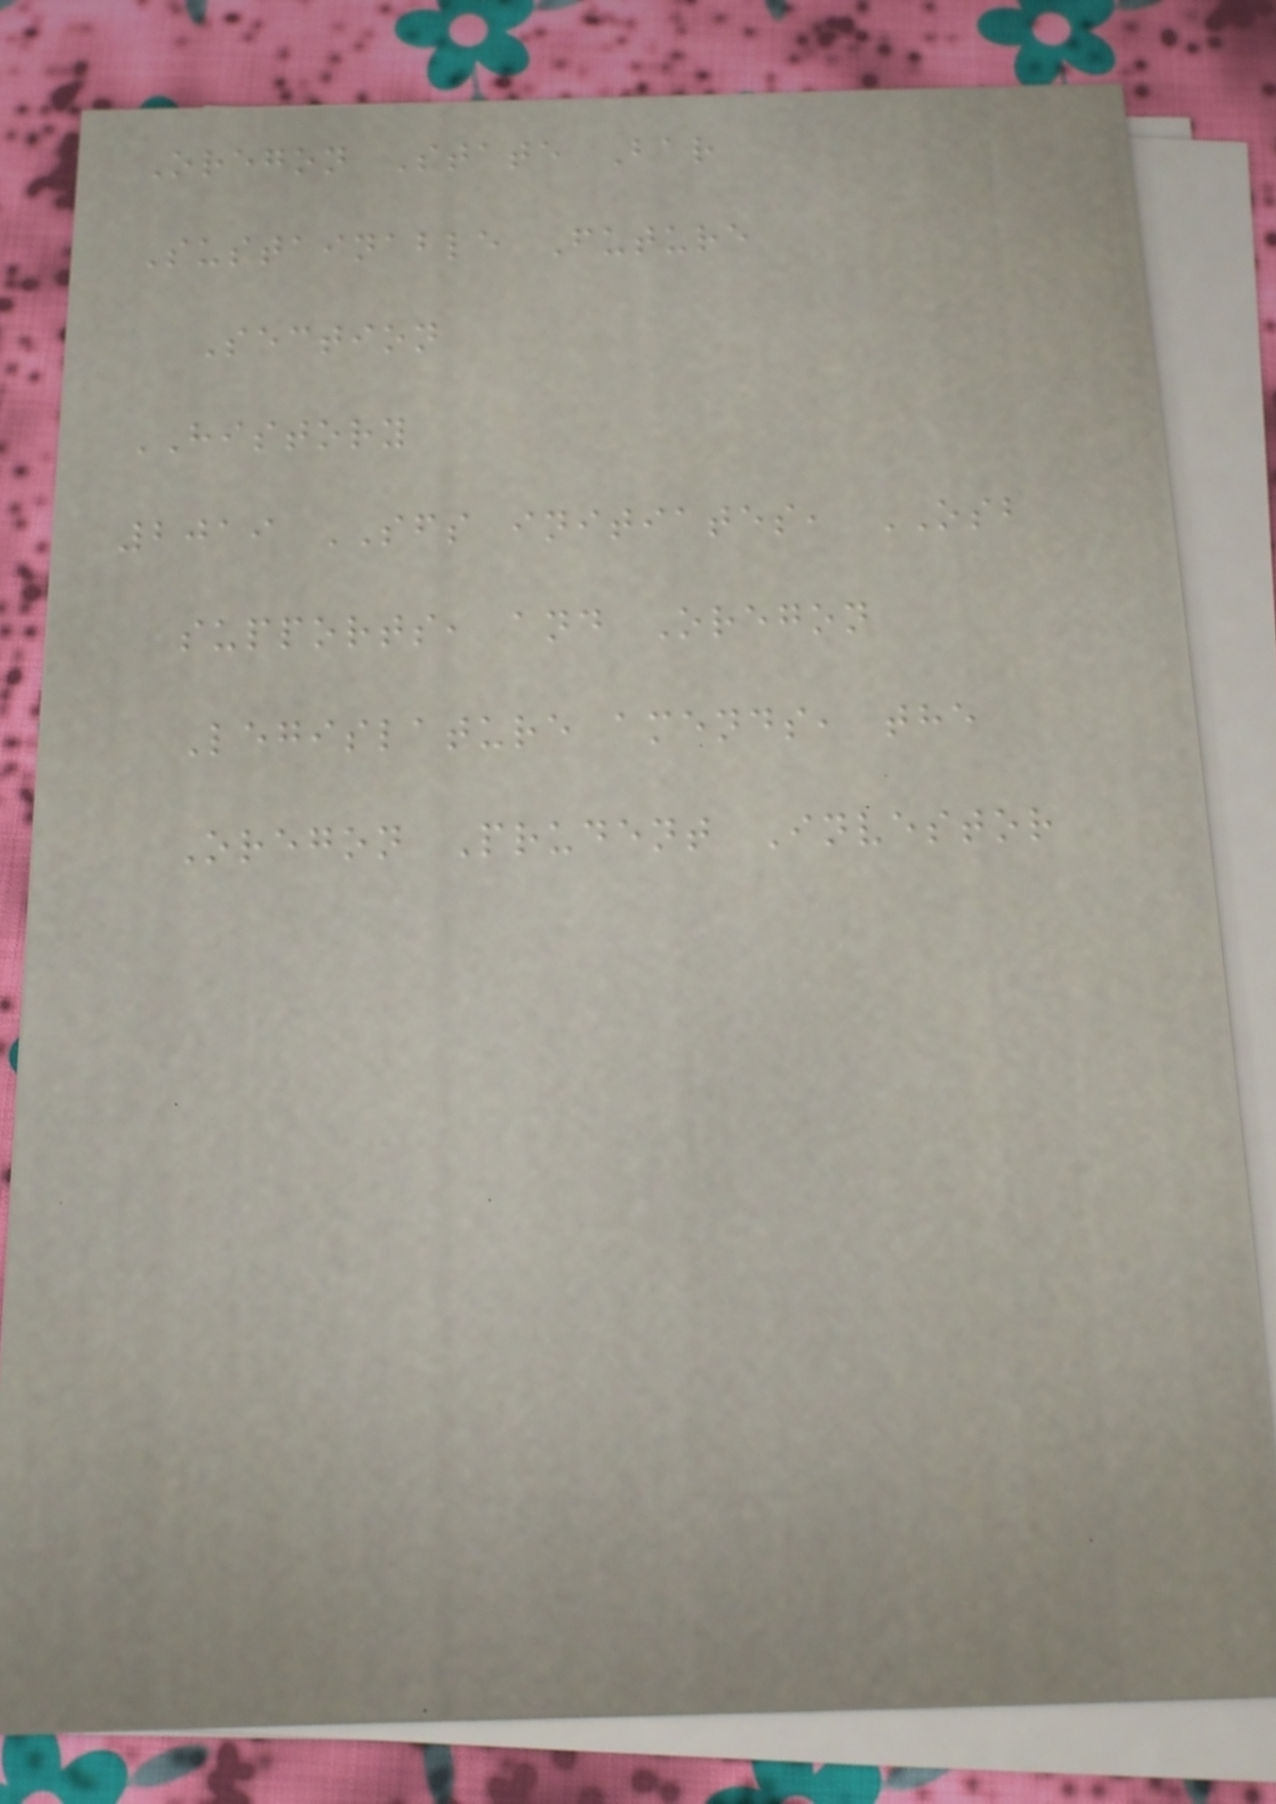Oregon State Bar
Sustainable Future
Section
HISTORY
2019 SFS initiates, OSB
supports, and Oregon
Legislature amends, the
Oregon Prudent Investor
